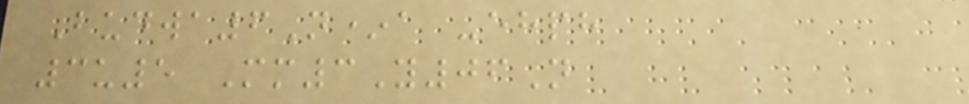Budwa6N*a -ehph
3u5 Mm3Y06N
